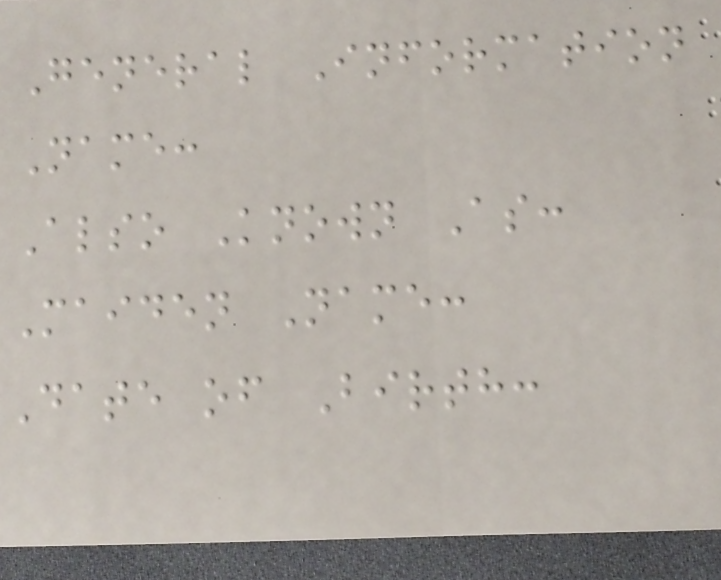General Information
Name:
Also Known As:
Maiden Name:
Date of Birth:
